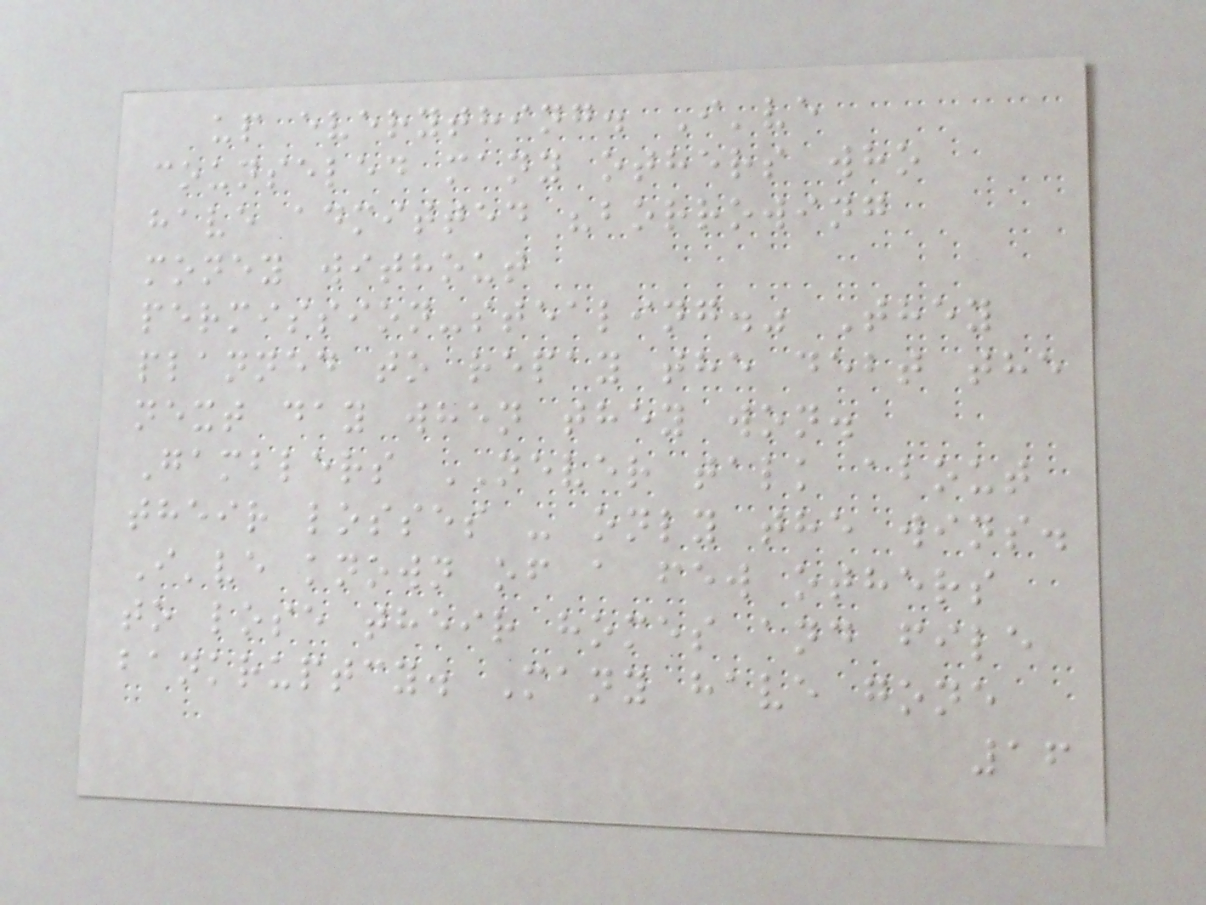up everything. I've
counseled many others who
have admitted "borrowing
money without
permission-stealing." They
planned to repay the debt the
next day when they won.
Gamblers NEVER talk about
their losses - only the wins.
I've known of a few others
to lose their homes and file
bankruptcy. Many have gone
16
